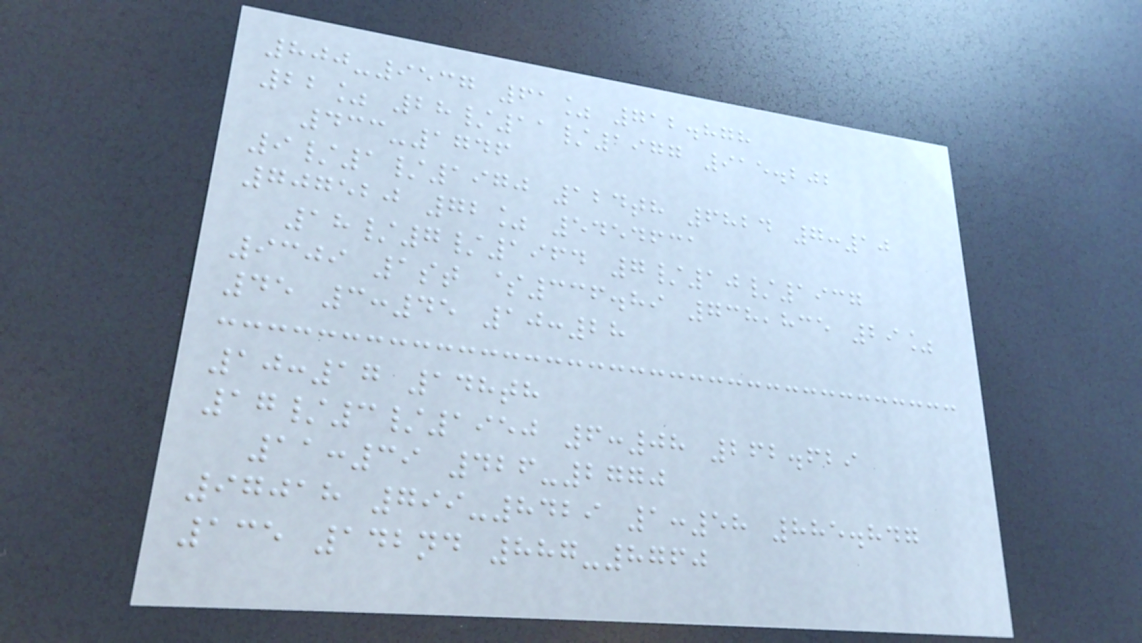800-9537 61% 712.878
22% 28/11/1977 915.202
433-1746
9/1/1970 124th 6824 7:10
707520 72% 5454631
18/7/1964 7/10/1937
9309 1st $336.89 738,835 29%
45 3:45 10:28
10:17 148th
17/3/1950 6:08 262.629
11:39 426-2770
97018 799-8429 1:58 885.847
135 142nd 887-8760
